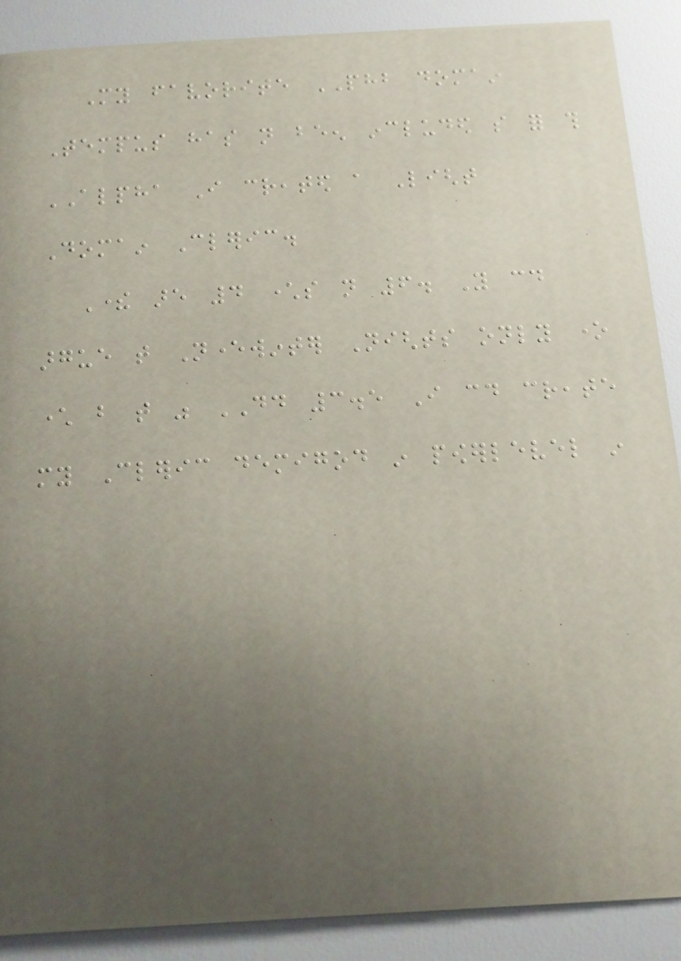My favorite PHB domain
Tempus has not been included so for this
ALPHA I created a Light
Domain Cleric.
There are 4 characters not 6. You could
argue that Neverwinter Nights only one
character but that was DD 3.5 I could create
my Cleric demigod in powerlevel in
